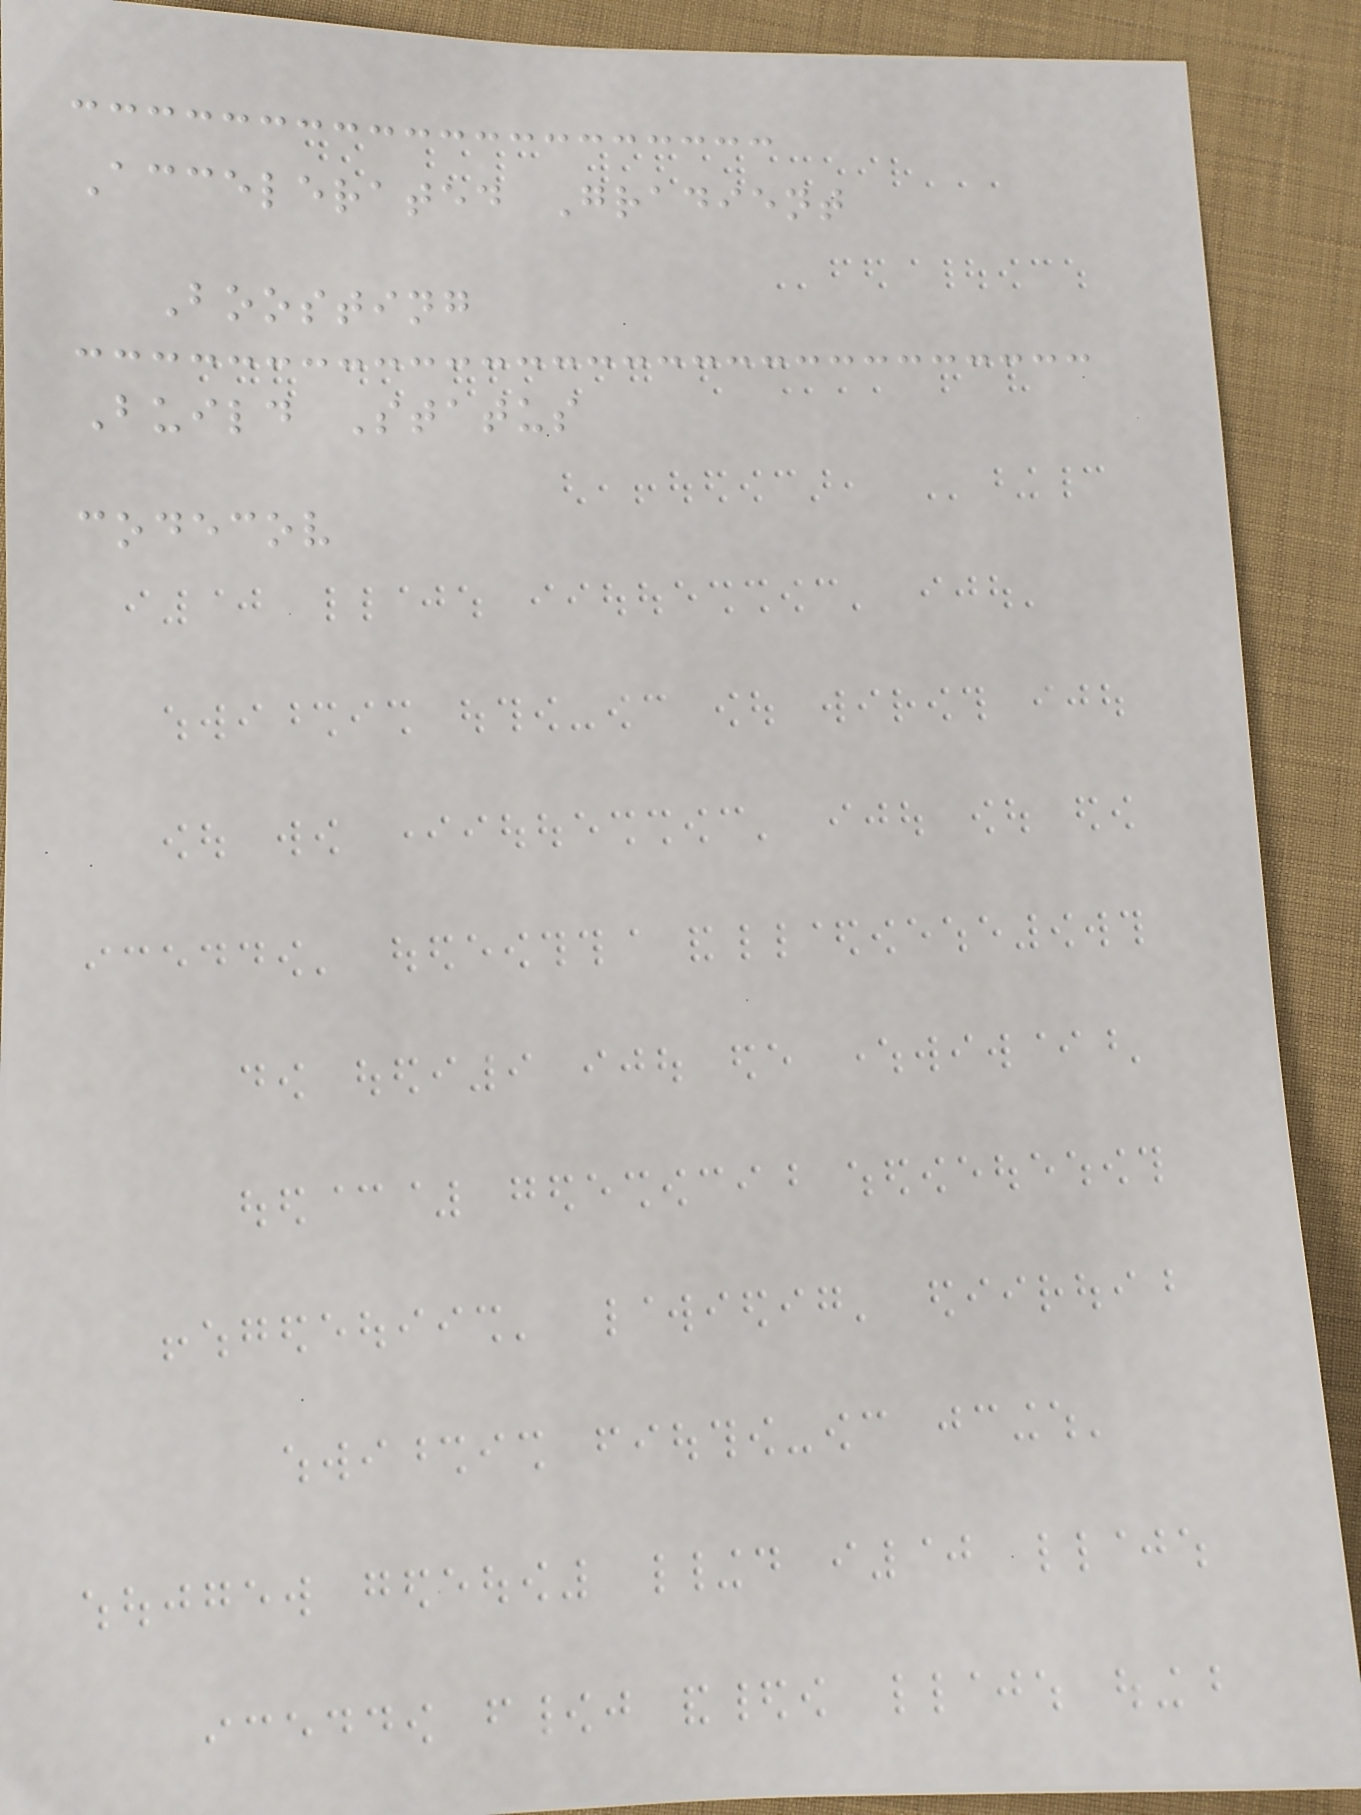Accelerated Gradient
Boosting
Build Status
codecov
